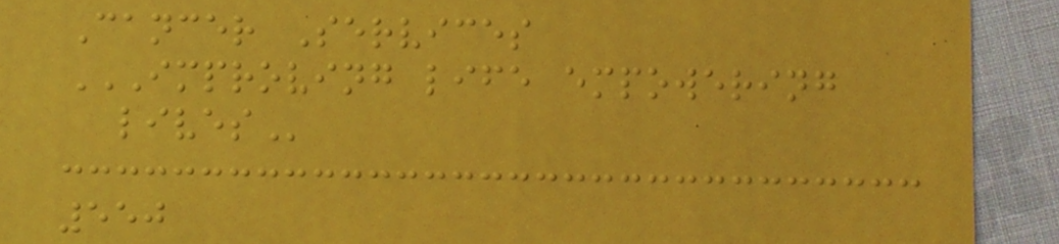Cancer Services
IMPROVING LIFE EMPOWERING
LIVES
550
